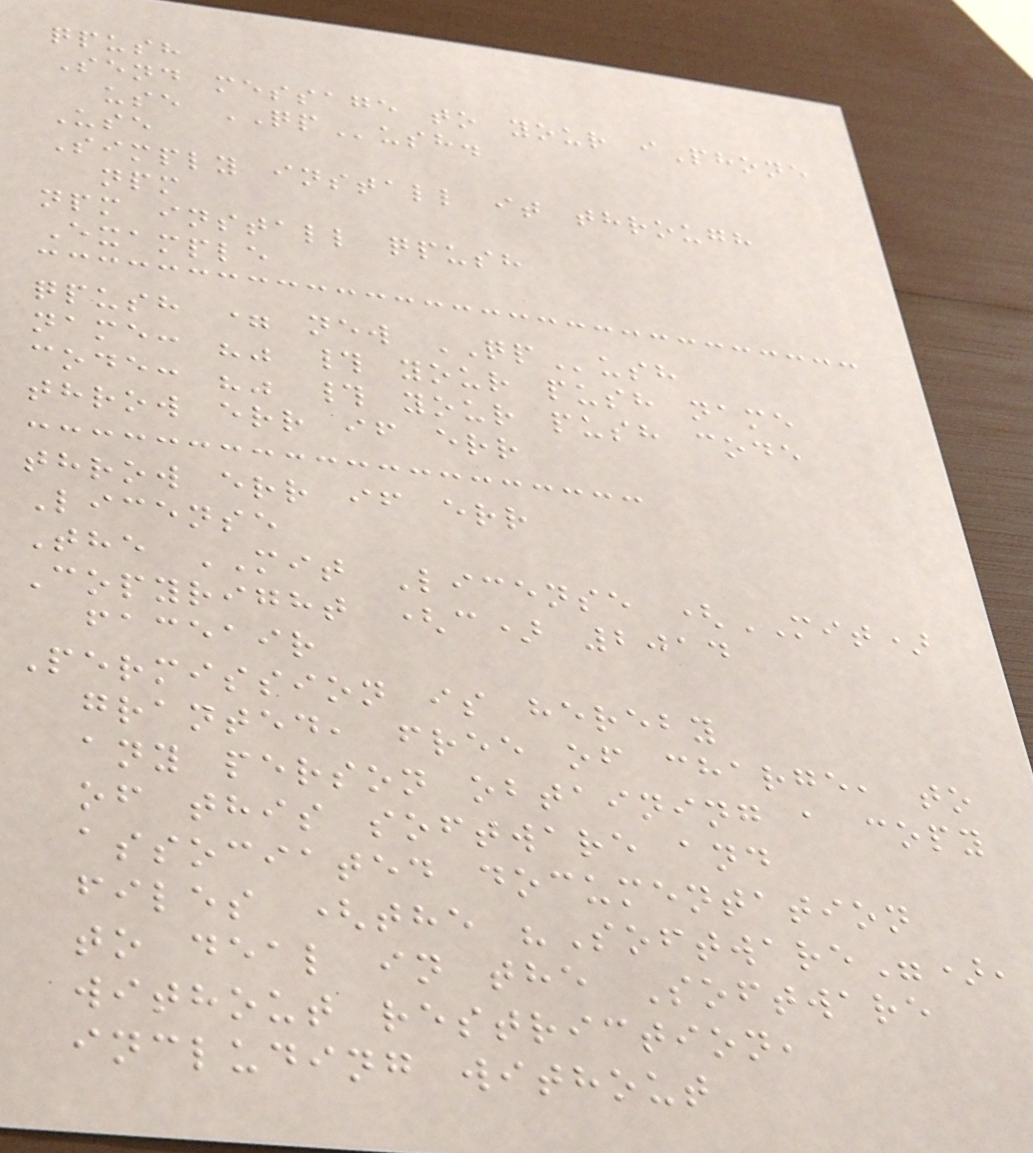qpush
Send message to your iPhone
use QPush.
Use
Simply install it through
npm
npm install qpush
Example
qpush = new QPush
name: "" # your push name
code: "" # your push code
throw err if err
throw err if err
License
The MIT License (MIT)
Copyright (c) 2014
faceair
Permission is hereby
granted, free of charge, to
any person obtaining a copy
of this software and
associated documentation
files (the "Software"),
to deal in the Software
without restriction,
including without
